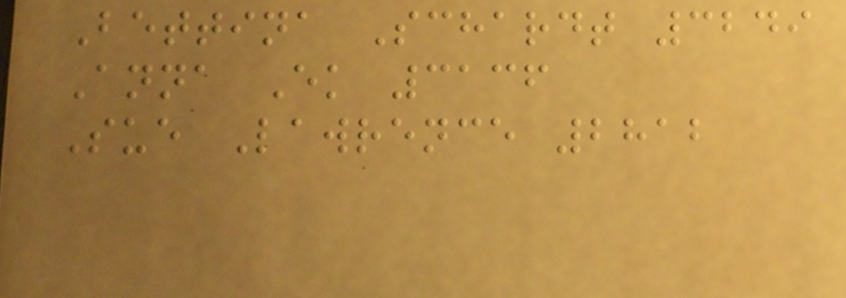Bettina Schardt 3249
Anna Ek 3136
Sue Lawrence 2812
